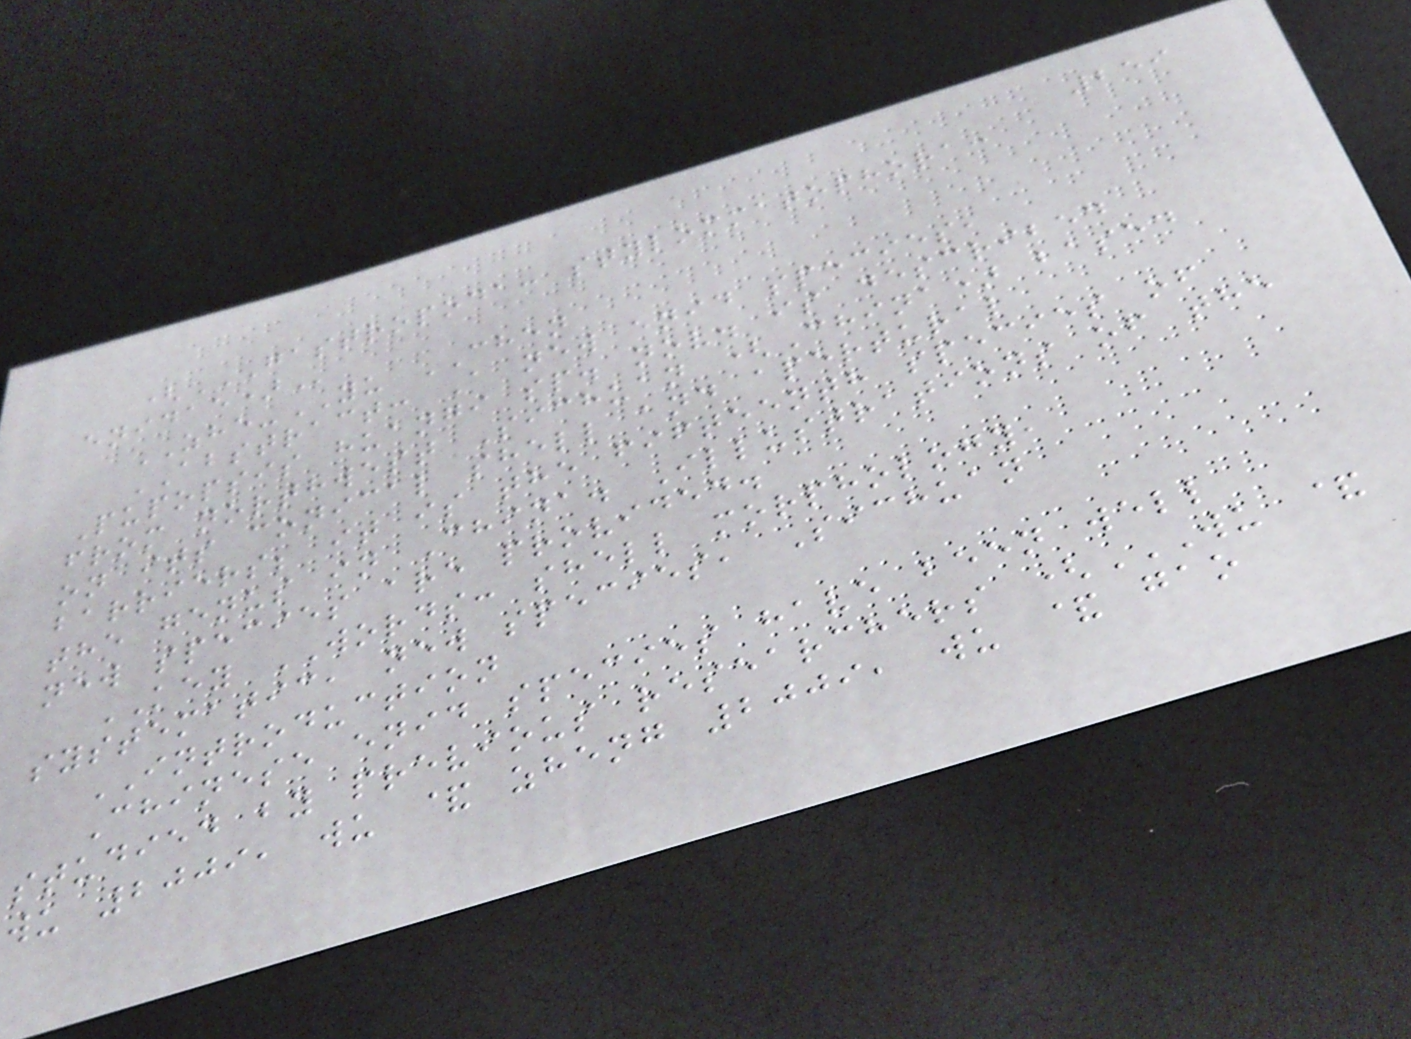259
(GASTROPODA: STYLOMMATOPHORA:
ENIDAE)
ZHE-YU CHEN
ABSTRACT: A new enid species,
Pupopsis huangi sp. nov. is described
from northwest Sichuan (China) based
on its conical shell and apertural
barriers; it is the fifteenth species of
the genus in China. Illustrations of the
new species are provided.
KEY WORDS: shell morphology,
systematic, new species, Sichuan
INTRODUCTION
Chinese enid species have been well
studied by previous researchers (WU &
WU 2009, WU & ZHENG 2009, WU & GAO
